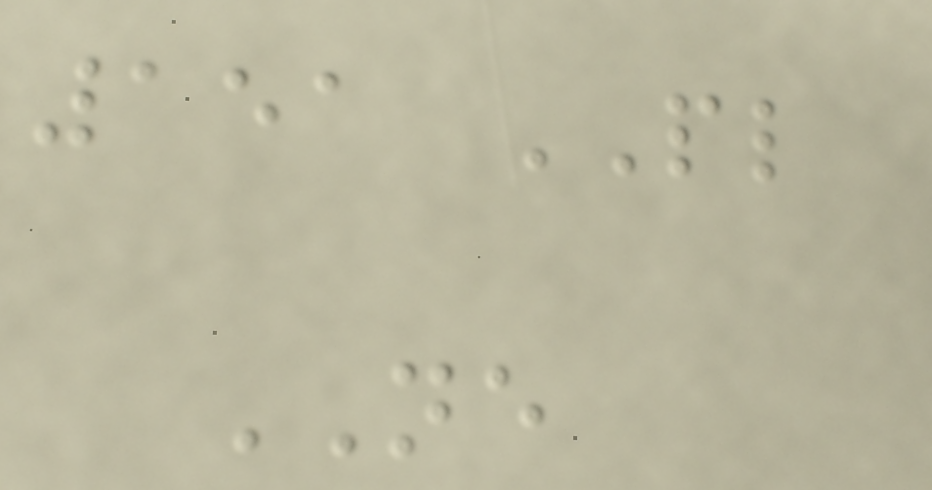151 PL
NE
